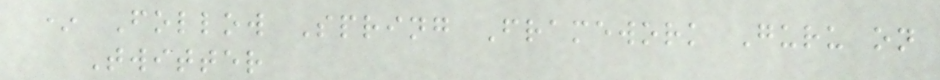* Follow Spring Framework Guru on
Twitter
